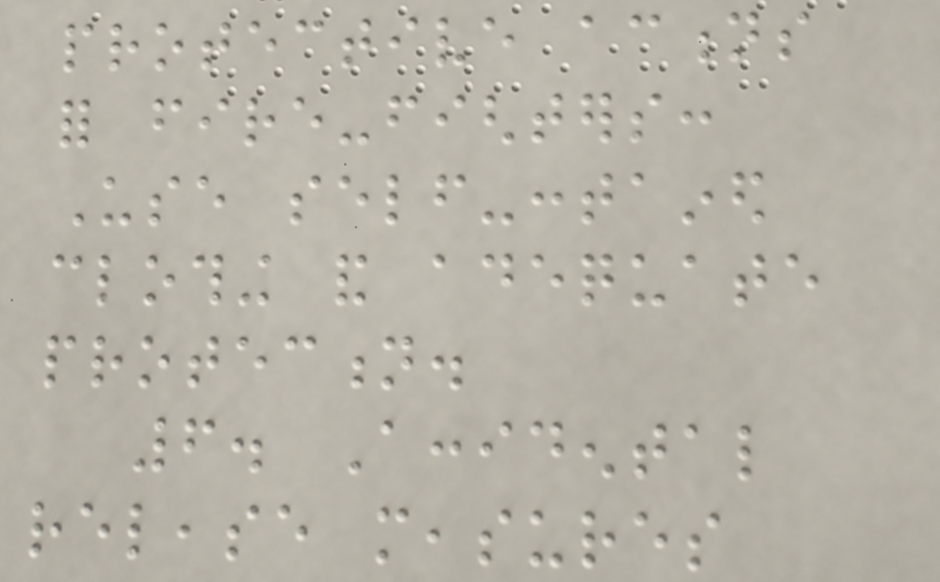protective actions
for fire-fighters:
Use self-contained
clothing and adequate
protection.
6. Accidental
release measures
